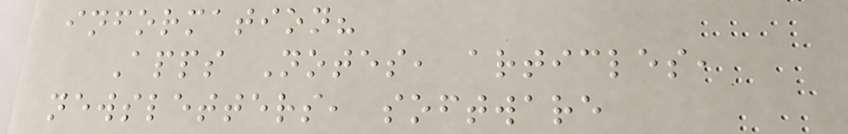information?
Apps Notes, articles,
newsletters, software
